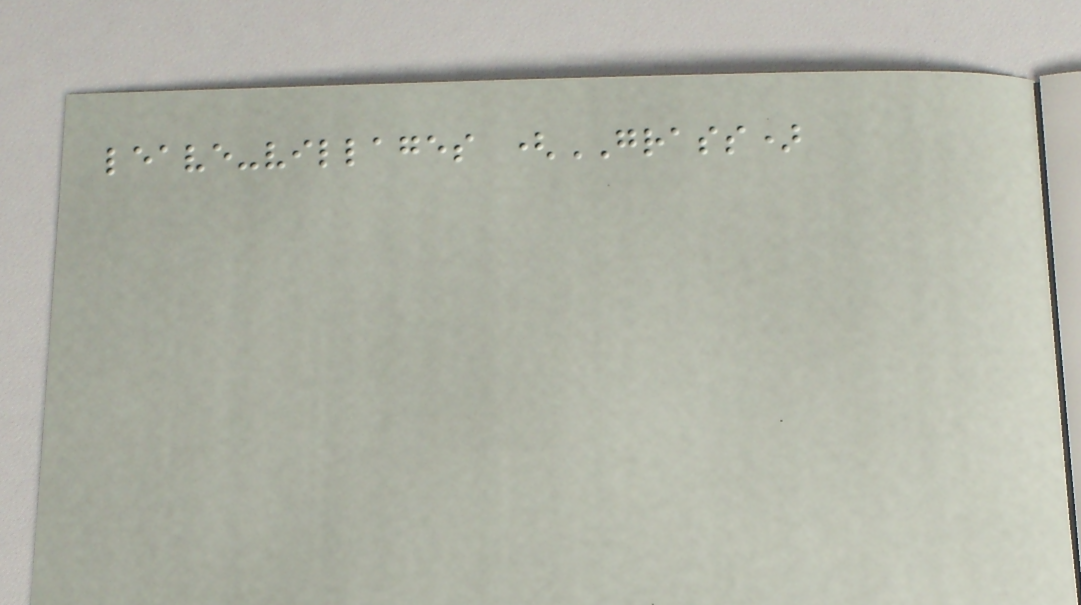leave-villages (GRASS)
